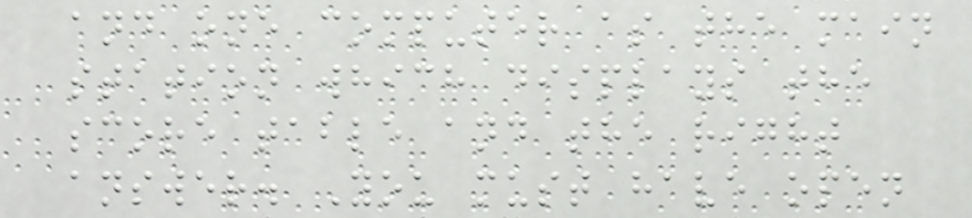and one computer as the main
station which displays the
score table and the right
answer. You must have open
